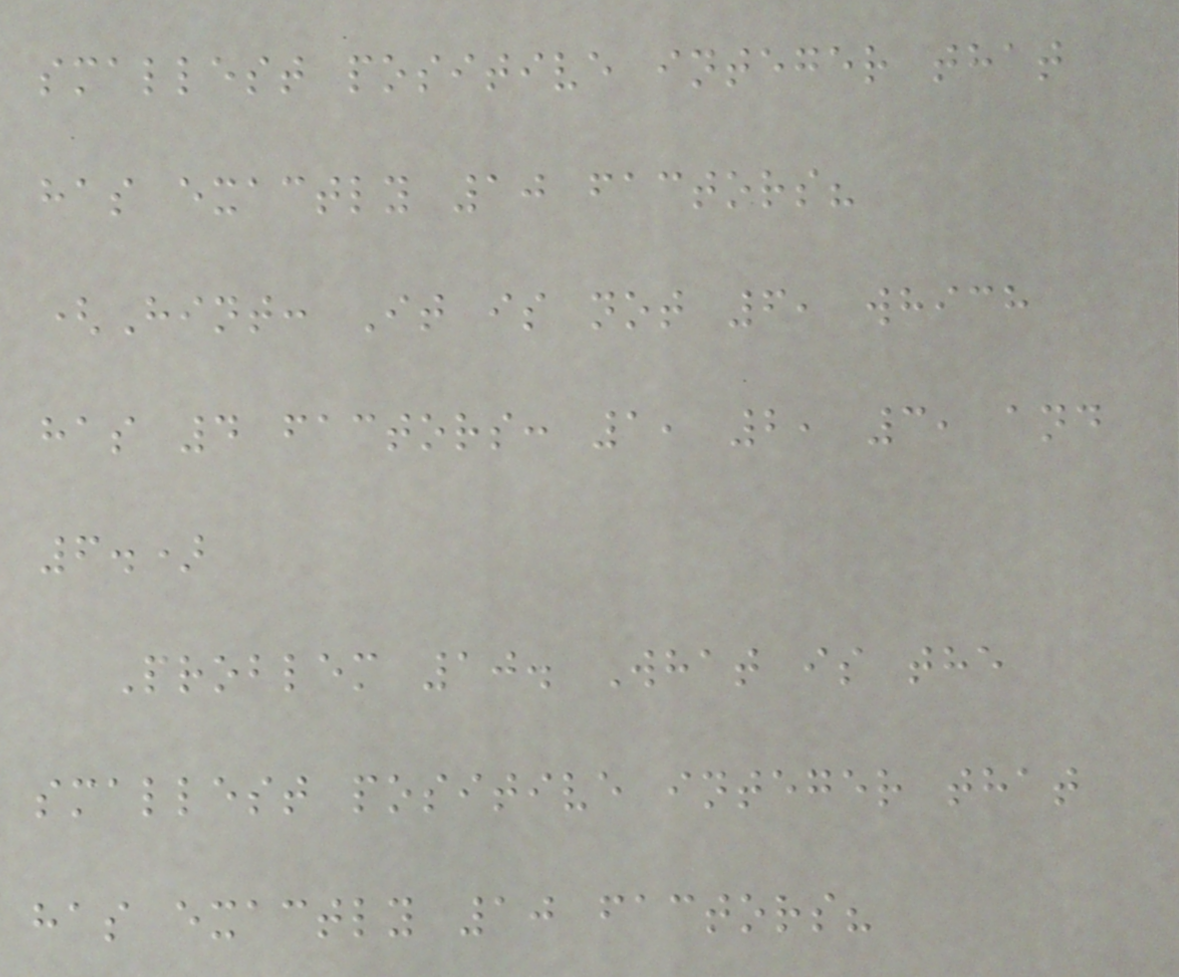smallest positive integer that
has exactly 10 factors?
(Hint: It is not 6, which
has 4 factors: 1, 2, 3, and
6.)
Problem 10. What is the
smallest positive integer that
has exactly 10 factors?
